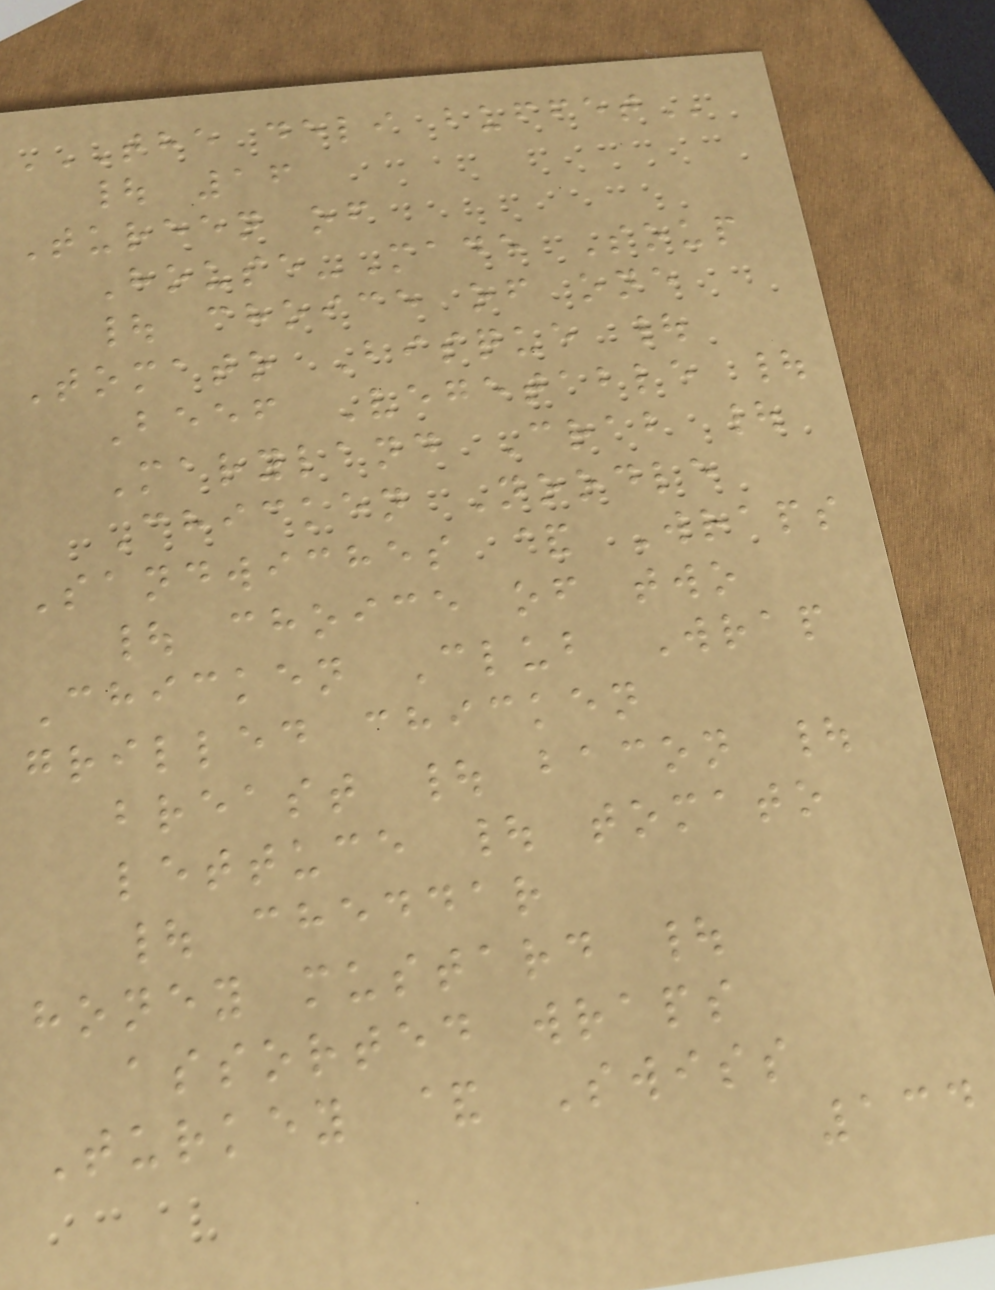THE DELI BUFFET
| 16
Tureen of
House-Made Soup
| choice of one
Tomato Bisque |
Beef Vegetable |
Maryland Crab |
Chicken Noodle
Sandwiches & Wraps
| choice of two
Chicken Club Wrap
grilled chicken
breast | bacon |
lettuce | tomato
| cheddar
honey mustard |
assorted wraps
Turkey & Swiss
134
